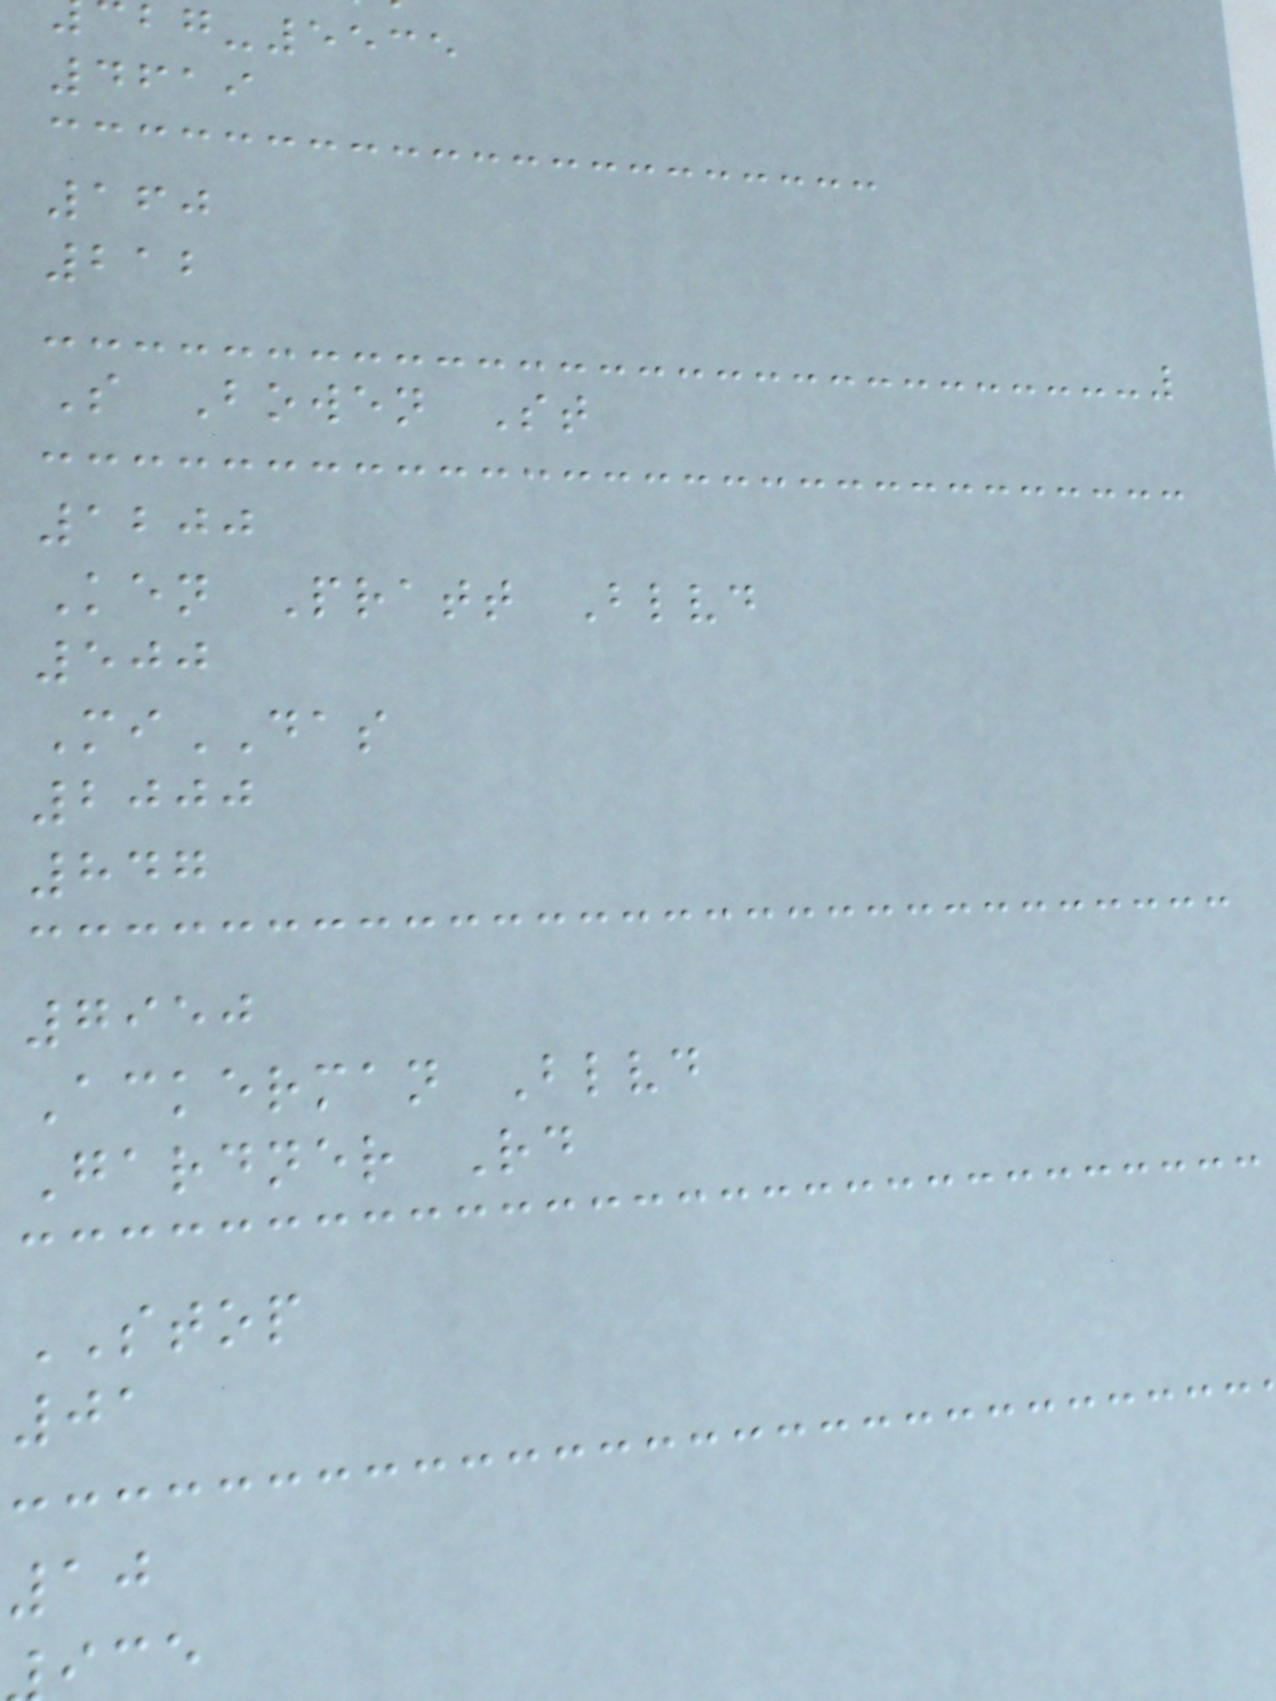-5535
4619
160
212
S Bowen St
1200
Ken Pratt Blvd
500
MiDAS
2000
847
7950
Ackerman Blvd
Gardner Rd
STOP
01
10
